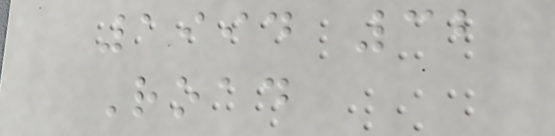1994 32
Road
